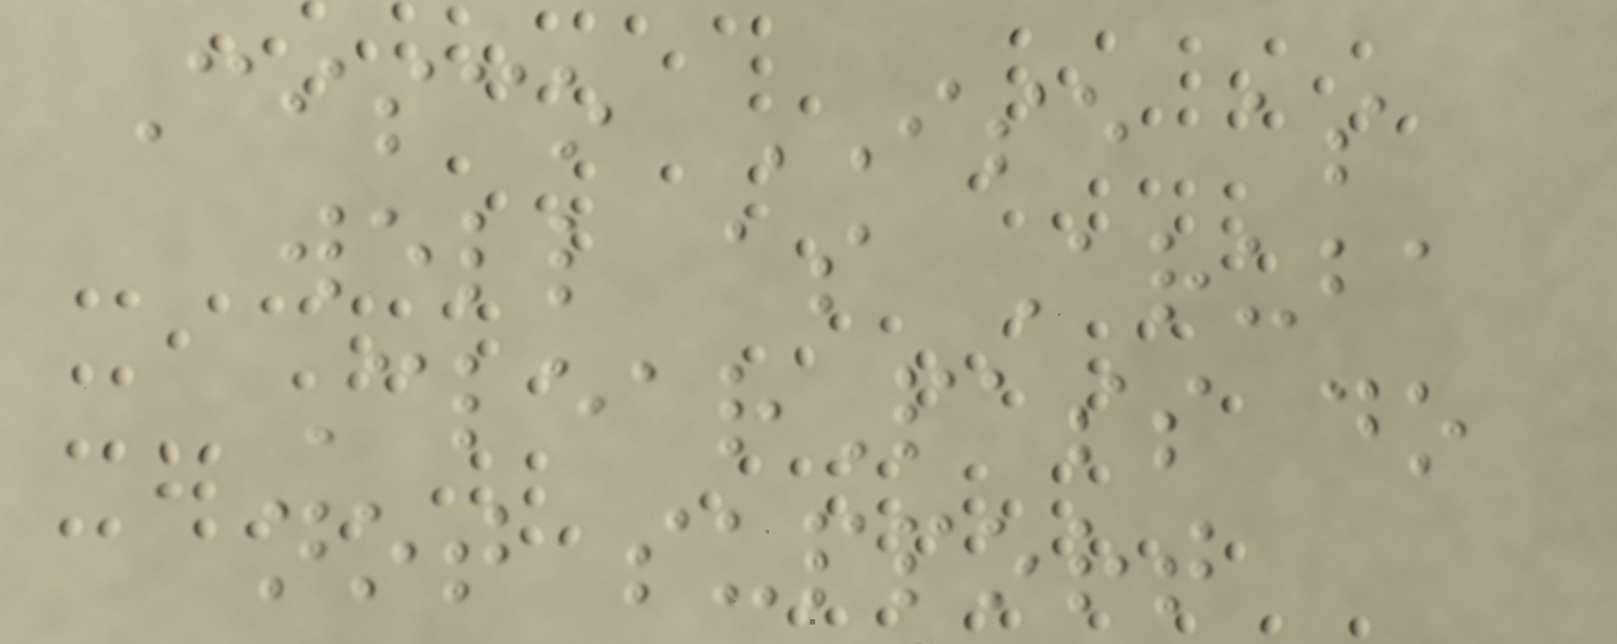Cisco ISE as
well as Aruba
ClearPass do
not support
